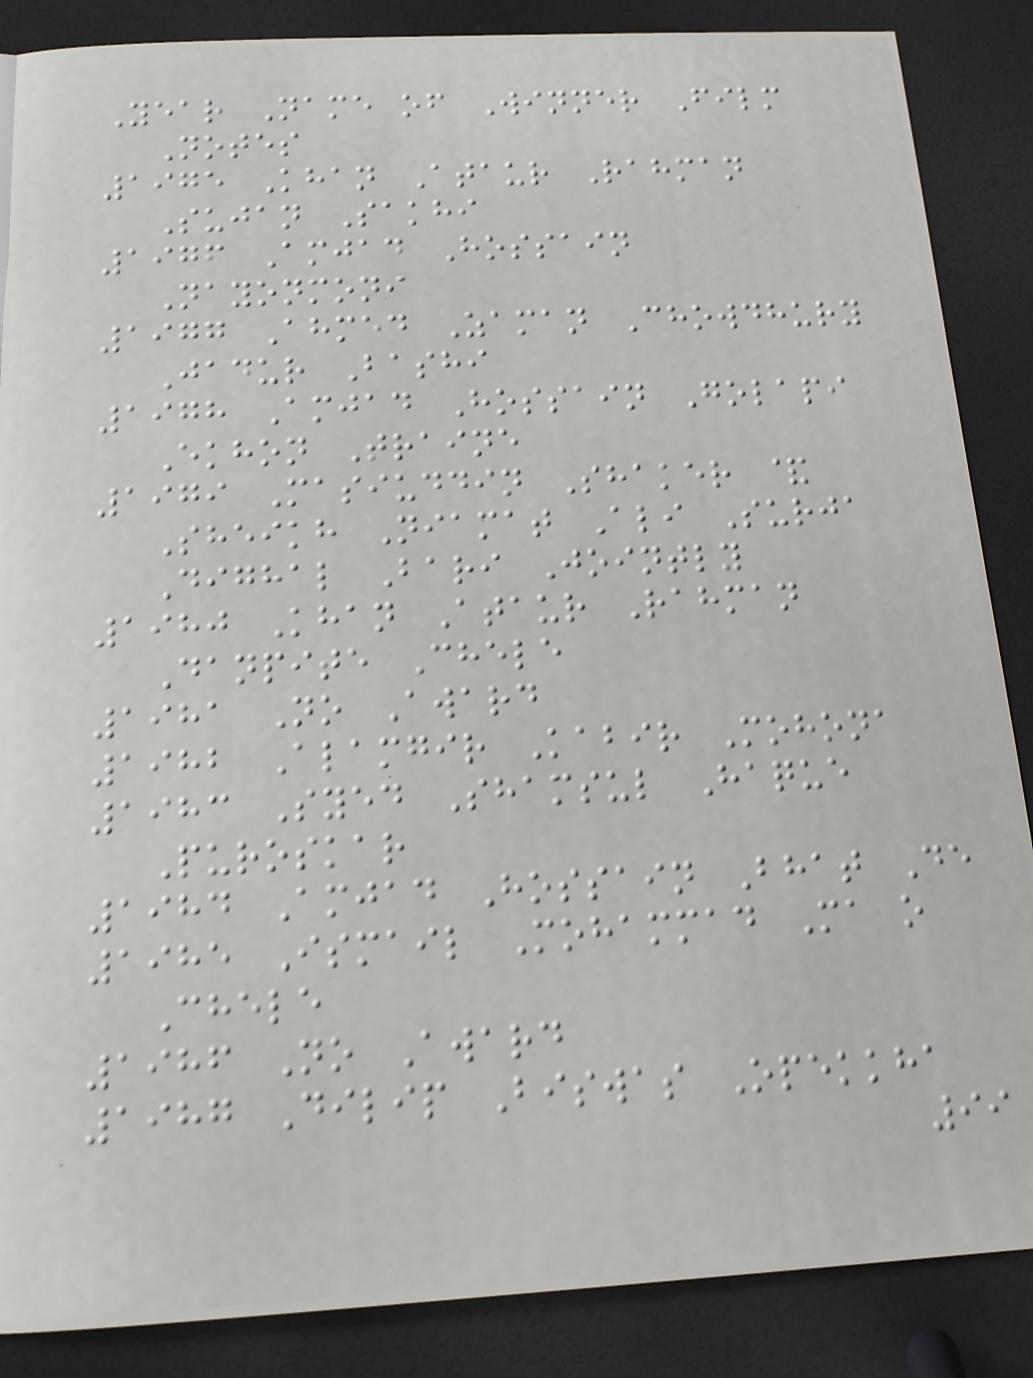Year Name of Winner Film
Notes
1975 Khan Ataur Rahman
Sujan Sakhi
1976 Amjad Hossain
Nayonmoni
1977 Ahmed Zaman Chowdhury
Jadur Bashi
1978 Amjad Hossain Golapi
Ekhon Traine
1979 Masiuddin Shaker &
Sheikh Niamat Ali Surja
Dighal Bari Jointly
1980 Khan Ataur Rahman
Danpite Chele
1981 No Award
1982 Alamgir Kabir Mohona
1983 Syed Shamsul Haque
Puroskar
1984 Amjad Hossain Bhat De
1985 Ismail Mohammad Ma o
Chele
1986 No Award
1987 Dilip Biswas Opekkha
99
